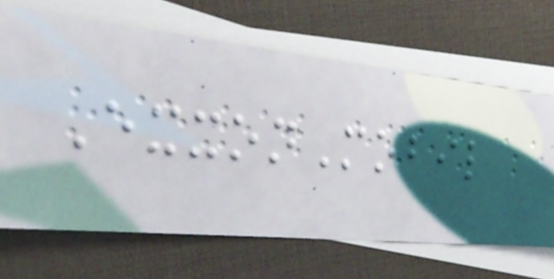ExxonMobil
